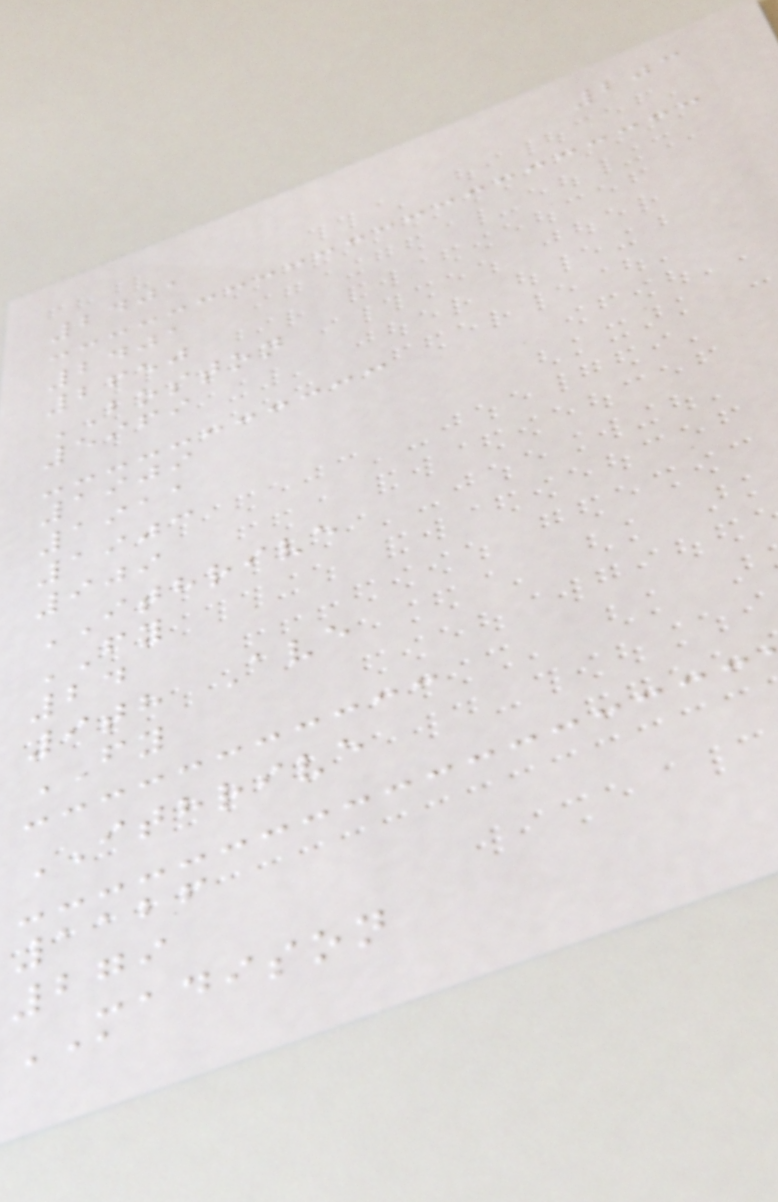203
2401
2401
2650
BOSTON
5969
1909
1911
1903
909
ITHRIVE
FY
24
9th Ave
FY
ITHRIVE
1126
279
MADISON
